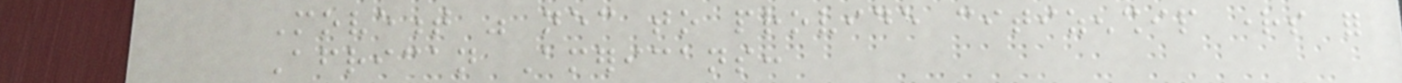Movement was necessary to provide citizenship rights for
African Americans:
